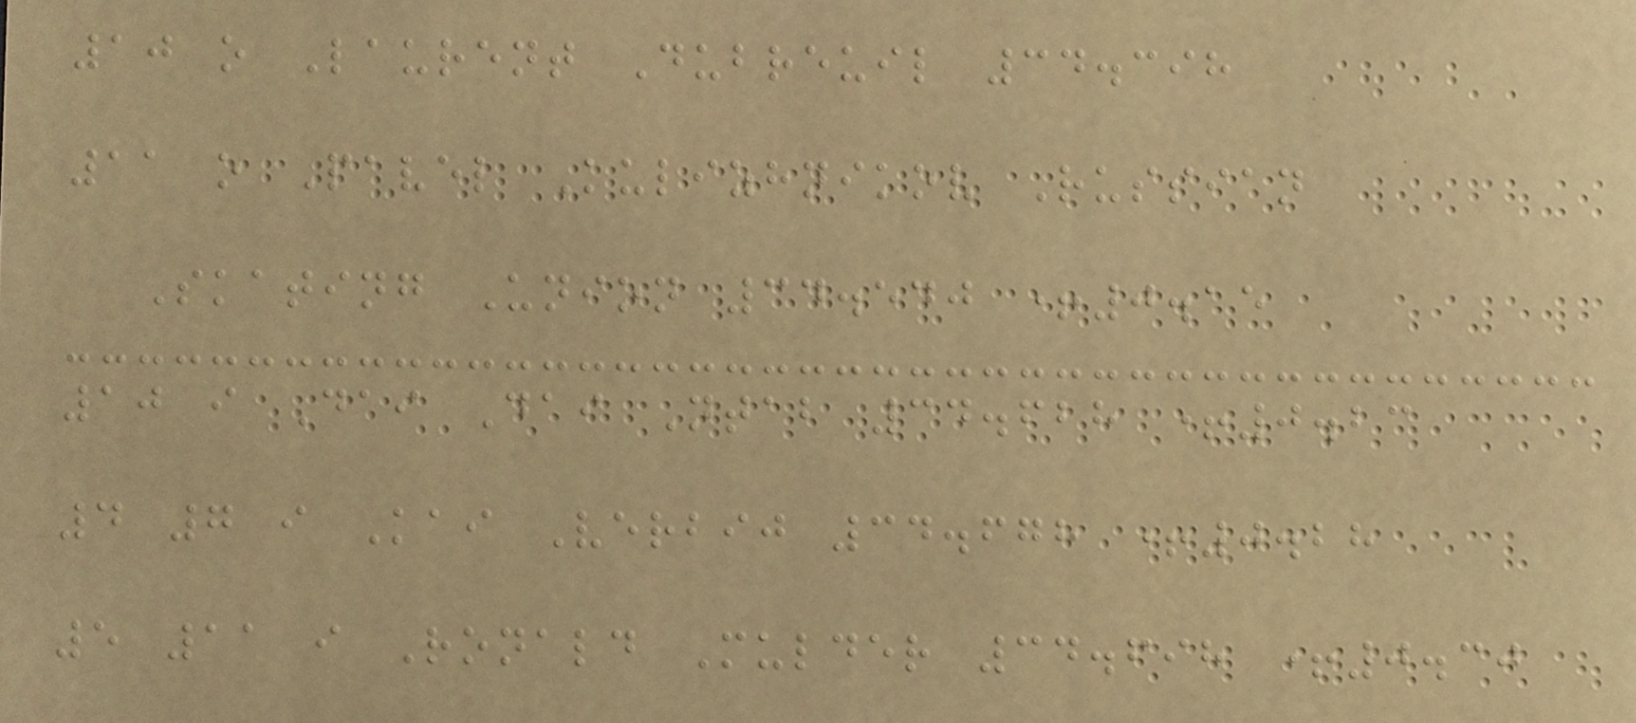10 o Laurent Dubreuil 34.398
11 o Pavel Kulizhnikov Russian
Skating Union 34.540 +0.15
10 i Dai Dai Ntab 34.628 +0.23
4 7 i Kai Verbij 34.678 +0.28
5 11 i Ronald Mulder 34.698 +0.30
